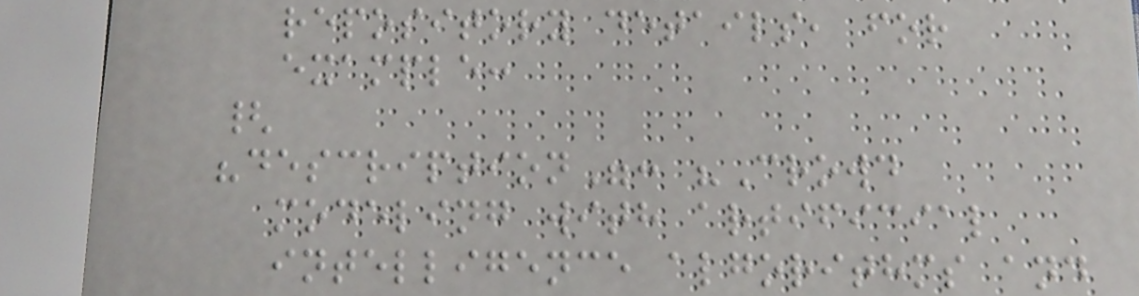repository details, for
example:
{
"description": "Crowd
modeling with artificial
intelligence algorithms and
